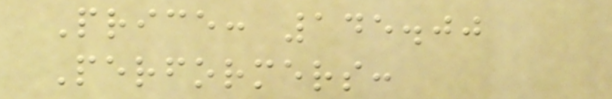Price: 145.00
Performers:
